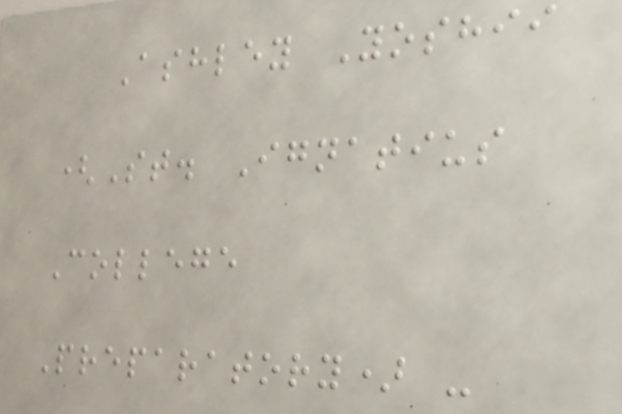Ashley Yoshii
(St. Ignatius
College
Preparatory) -
